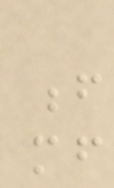f
mf
